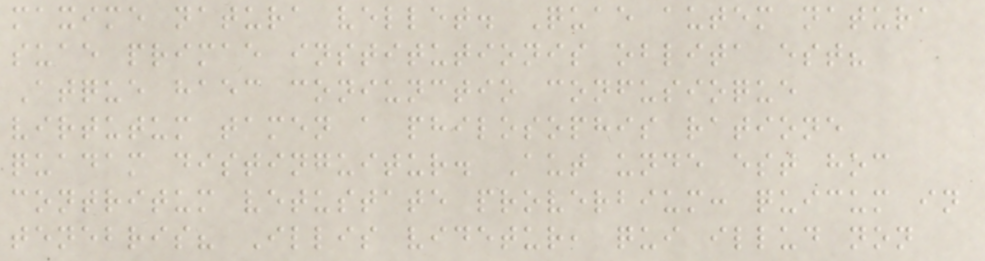maxime natura vellet. Quae autem natura
suae primae institutionis oblita est?
Atque haec coniunctio confusioque
virtutum tamen a philosophis ratione
quadam distinguitur. Aut unde est hoc
contritum vetustate proverbium: quicum in
tenebris? Illis videtur, qui illud non
